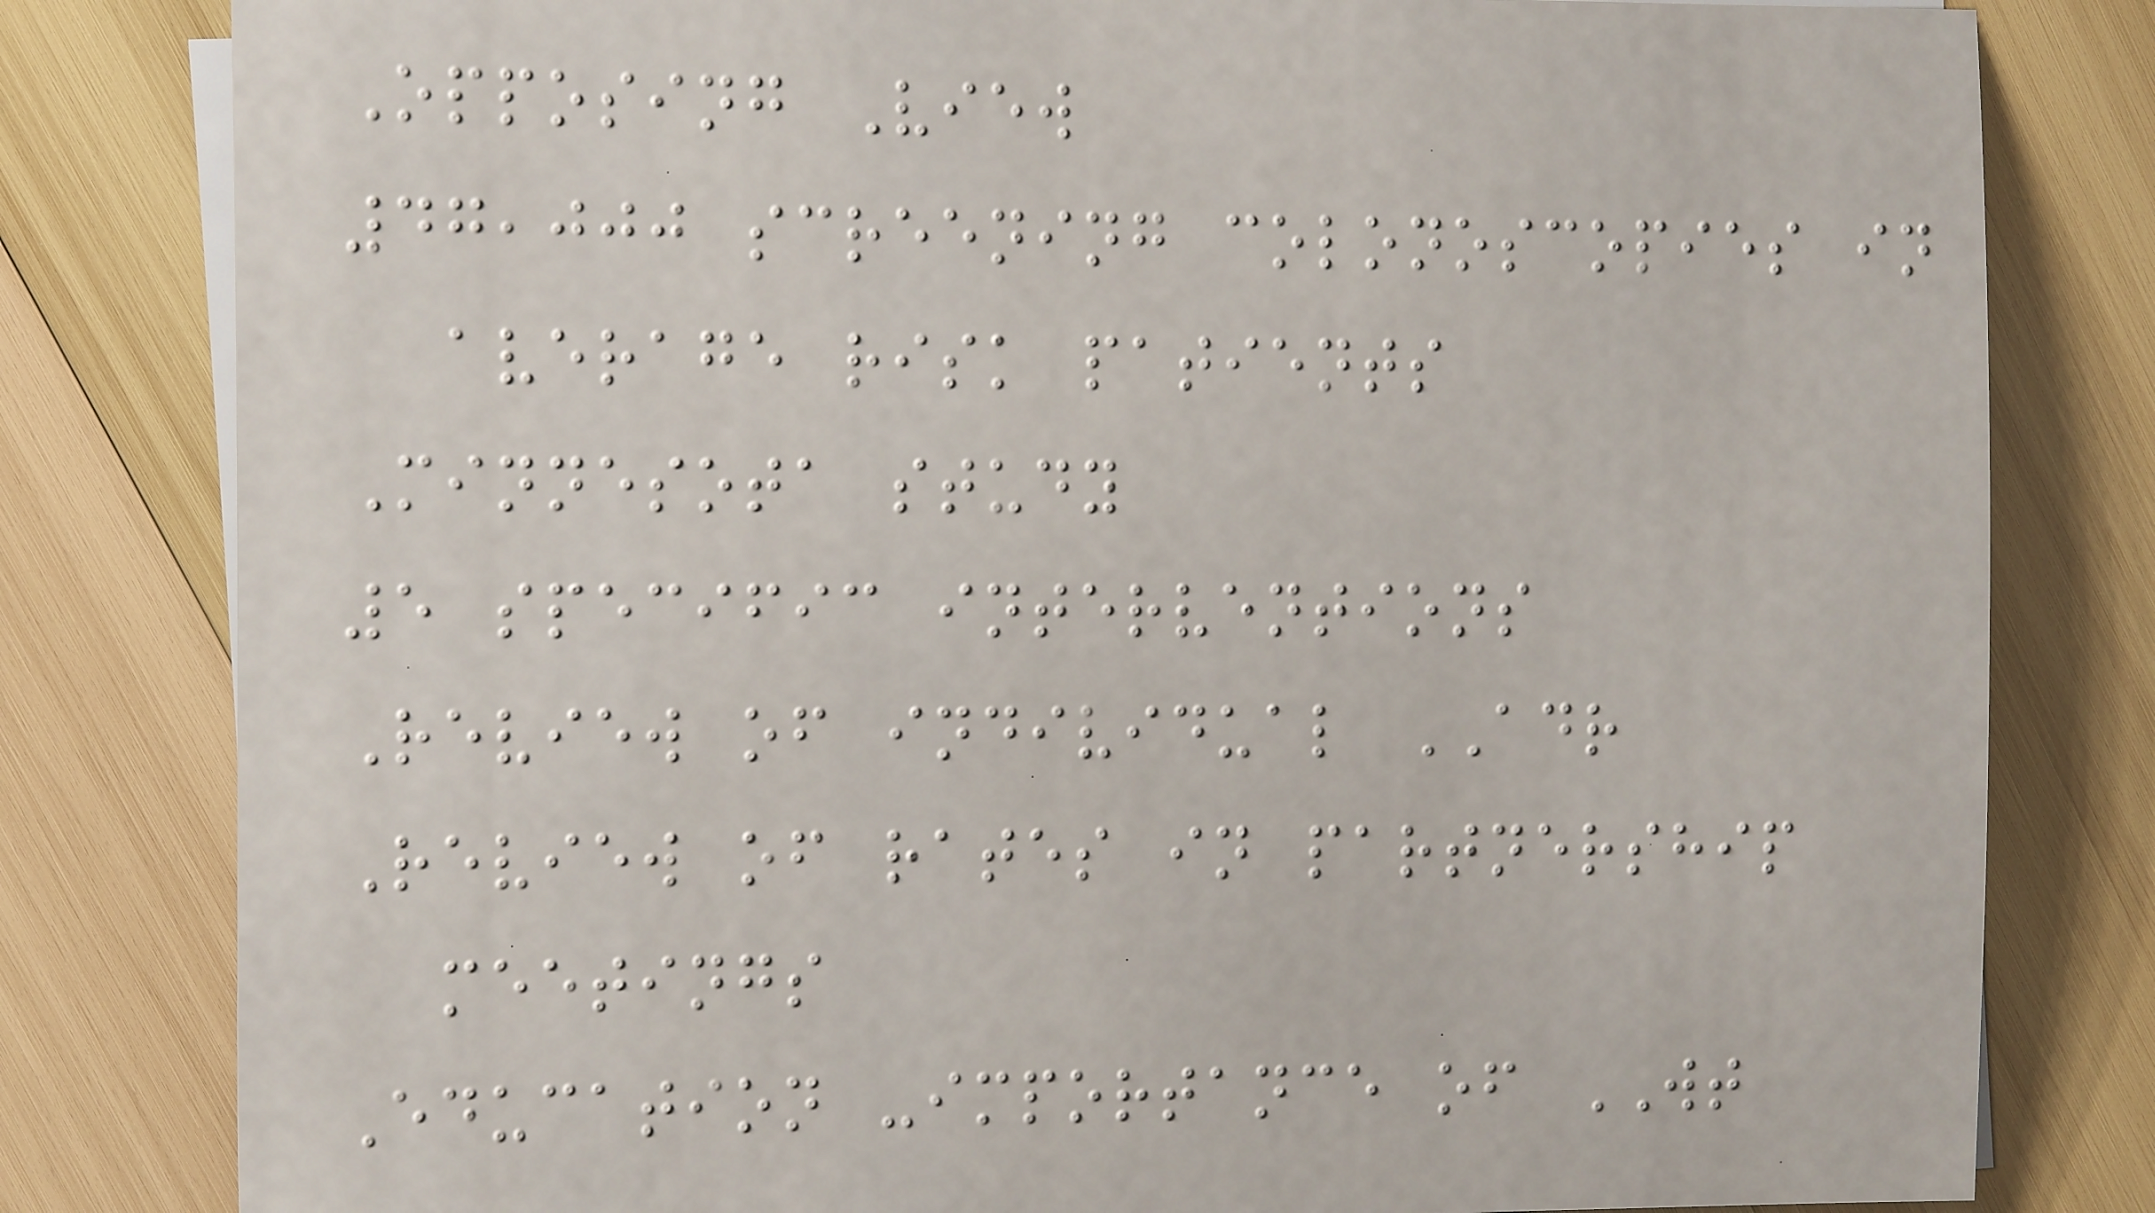Opposing View
47,000 screening colonoscopies in
average risk patients
Minnesota study
5 specific interventions
Review of individual ADR
Review of rates in partnership
meetings
Education -importance of WT
